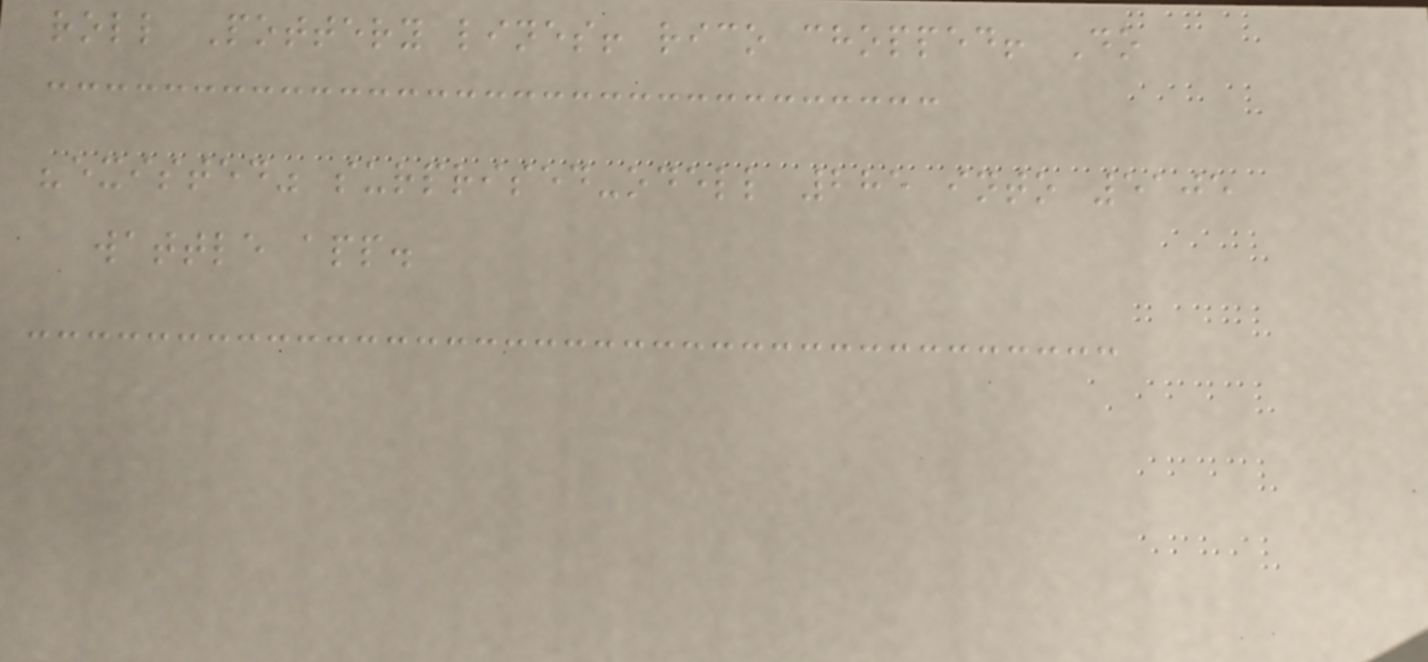roll Pottery lines! rico chopped! Do
"existed" surprised-odell 285 into 5105
wattle app.
